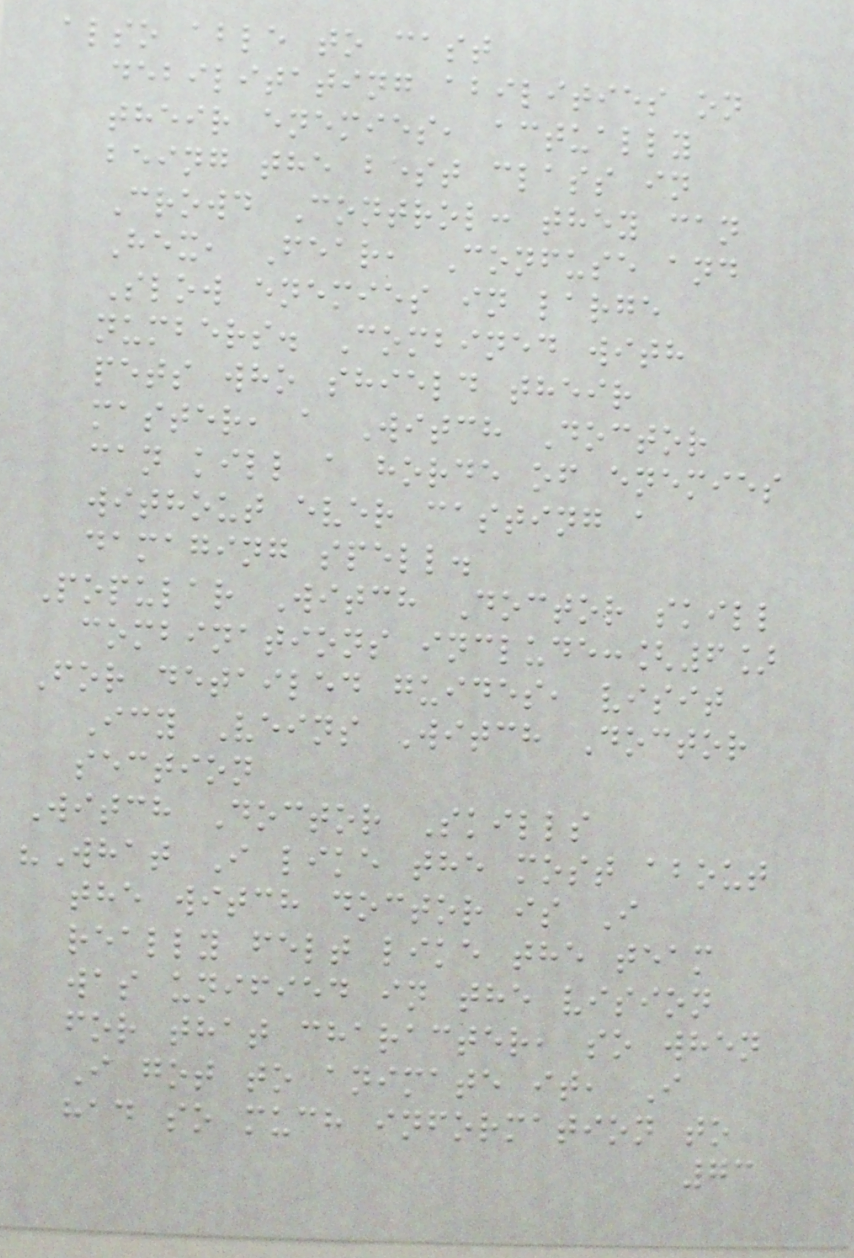also able to cast
debilitating abilities on
their enemies, actually
being the best class in
Crowd Control: they can
Hex, Fear, Confuse and
Slow enemies in large
numbers. Combined with
pets who shield their
master, a Witch Doctor
can kill a horde of enemies
without ever casting a
damaging spell.
Popular Witch Doctor skill
combinations include:[6]
For detailed guides, visit
Icy Veins Witch Doctor
section
Witch Doctor Skills
"What I like the most about
the witch doctor is I
really felt like the team
was unified in the vision
for that character, so when
I got to animate it, I
had so much information to
73
